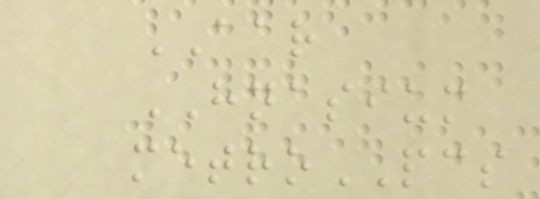AAR
HNASIUM
metroPCS
